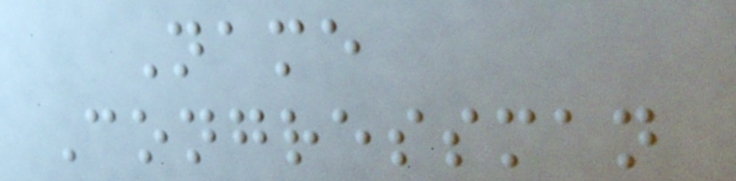Name
Congressman
